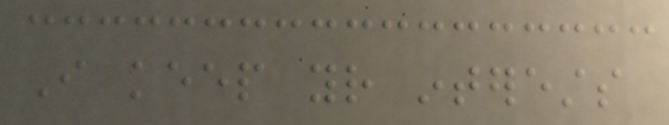I keep your interests
